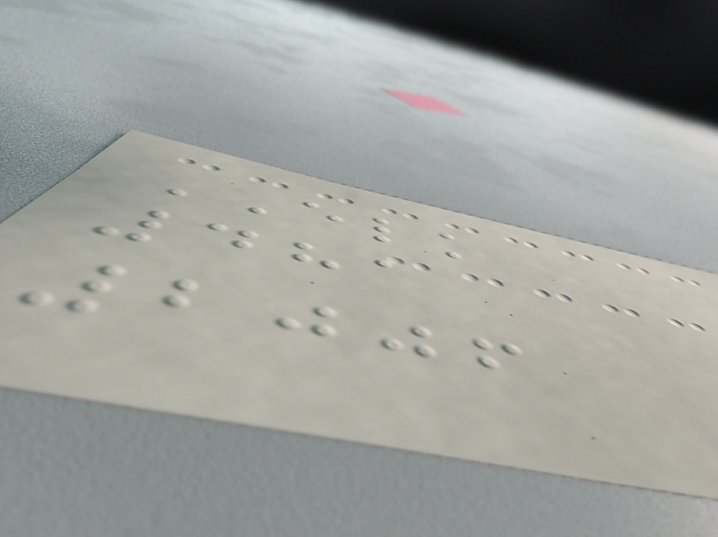ELK
481
2006
